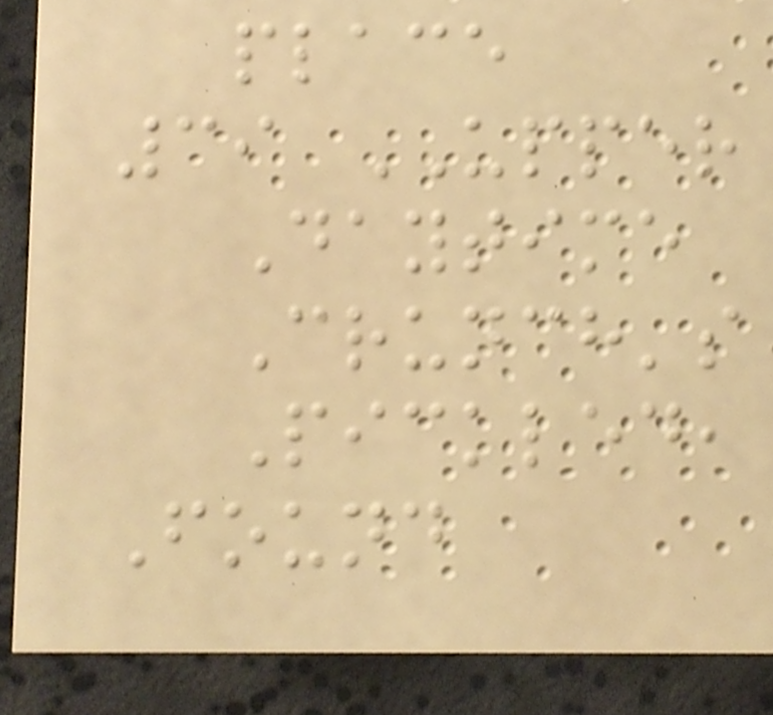place
39 UPPER
Daytime
Crunch's
Pickled,
Found
